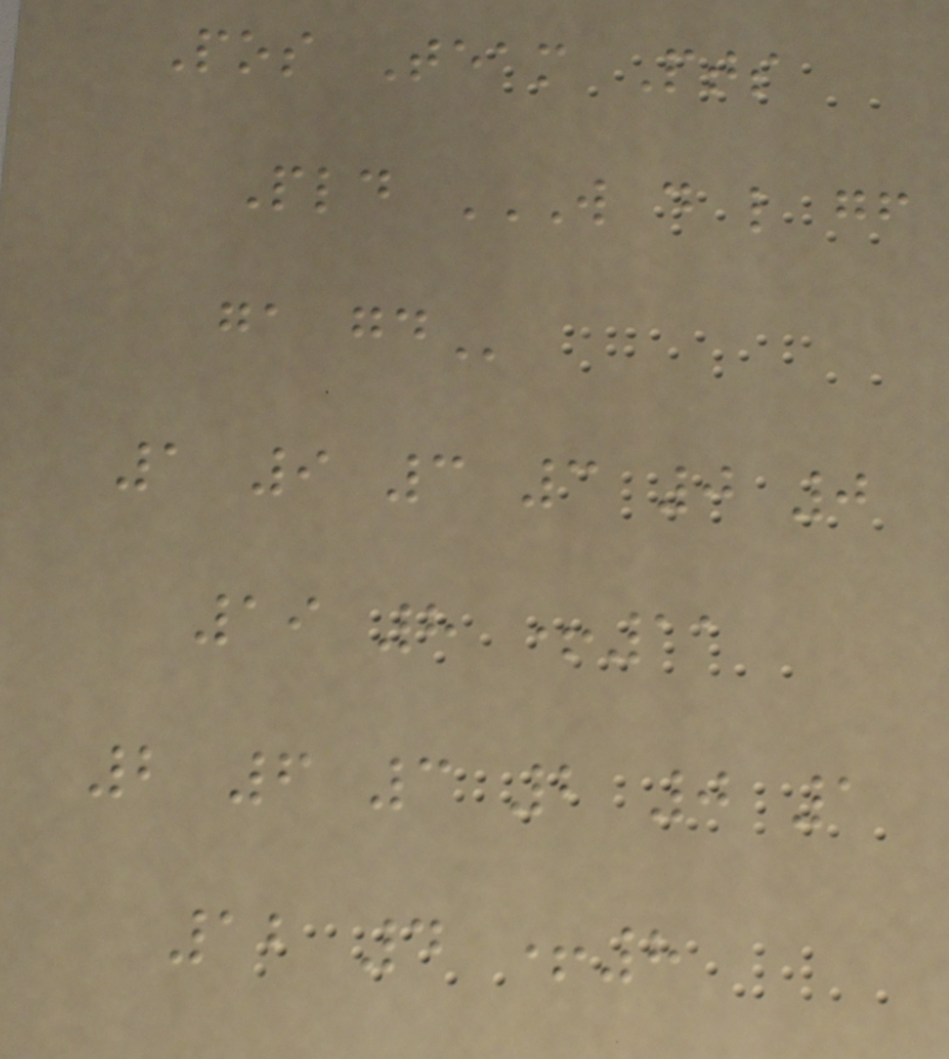Pos Team Pts
Pld W D L GF
GA GD
1 9 3 3 0 0
19 8 +11
2 6 3 2 0 1
12 4 +8
